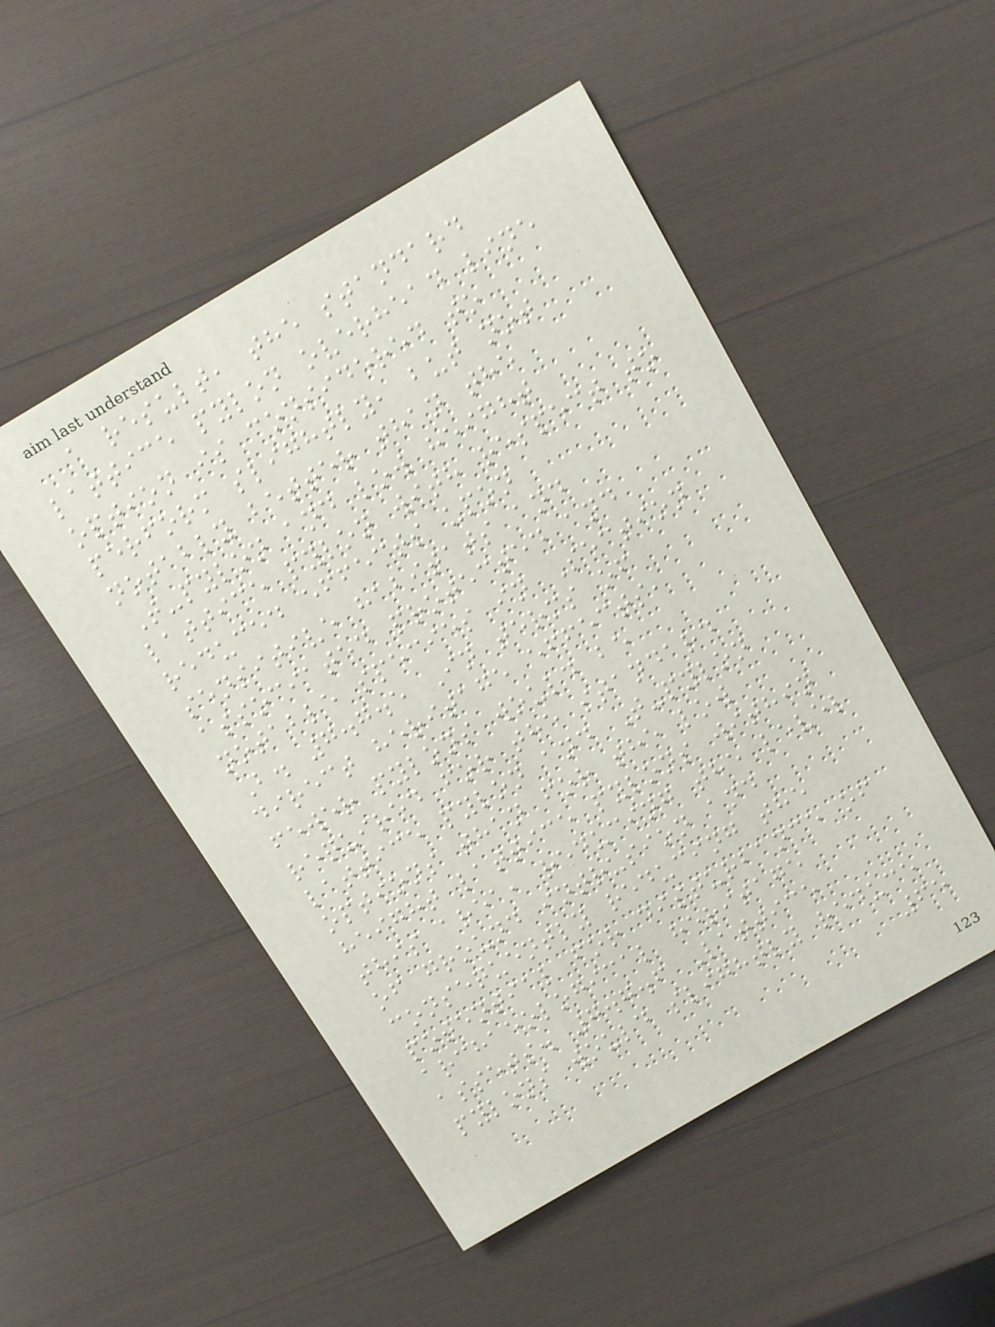a result, the standard
lattice pylon overhead line
option is considered to
perform slightly, but not
notably better than the
T-pylon and low height
lattice pylon with respect to
reduced effects upon
sensitive habitats and
associated protected and
notable species in Section
B. 7.7.5 In terms of
direct heritage effects,
fewer pylons would be
required for the standard
lattice pylon and T-pylon
options than for the low
height lattice pylons within
this area, reducing the level
of ground intrusion and
consequently reducing the
potential for disturbance of
archaeological heritage
assets. 7.7.6 Lattice
pylons would slightly reduce
65
